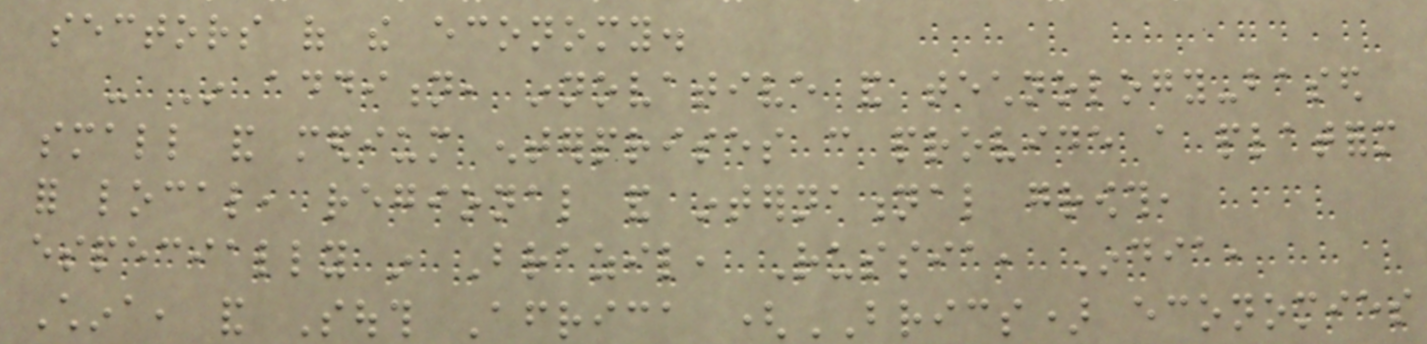sectors of the economy.
- In addition, innovative and technology-based
small and medium enterprises can provide a platform
for local, regional and international growth,
especially in Brazil, Russia, India,
China, and South Africa (BRICS) economies
